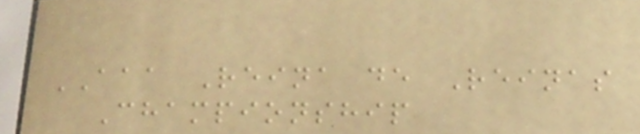AAA Reina de Reinas
Championship
